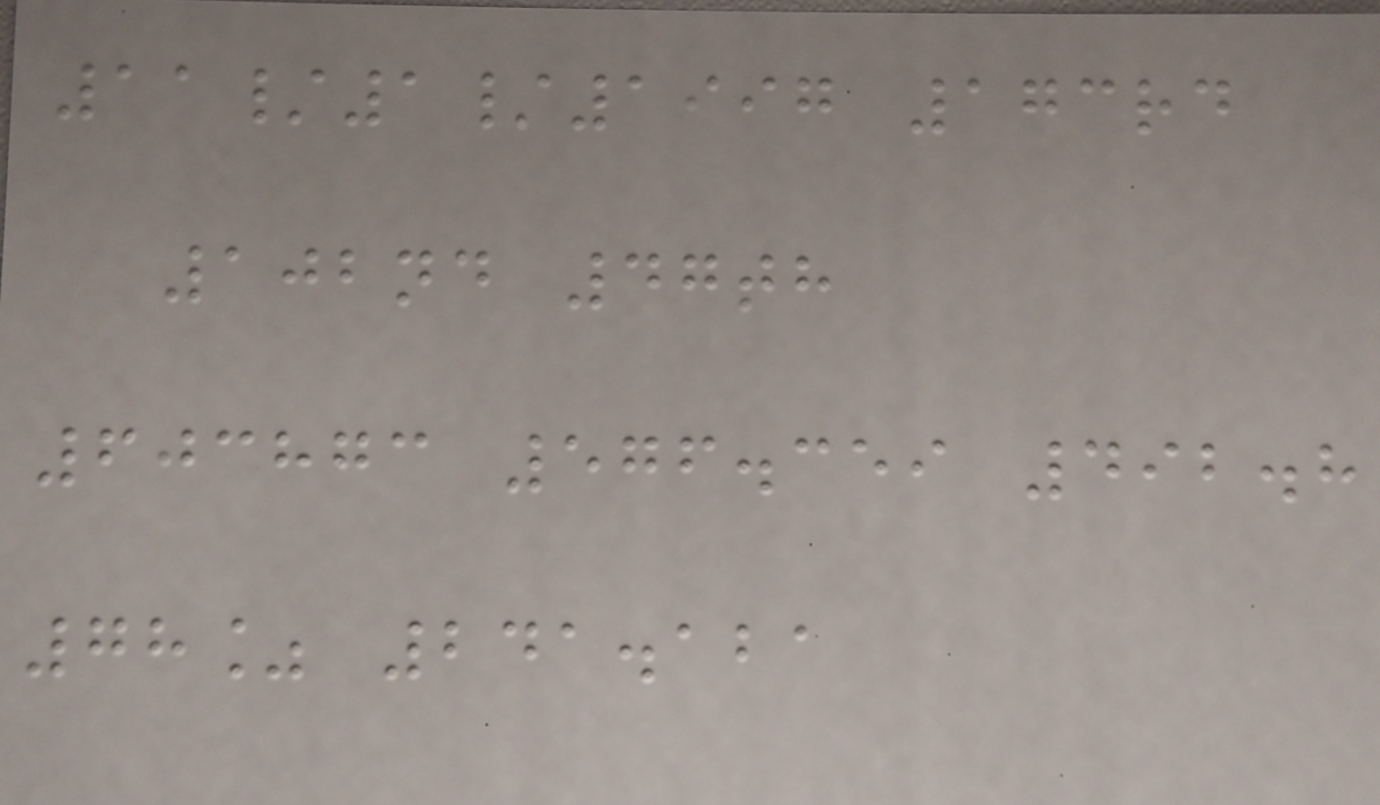11/1/1997 173rd
102nd 47th
603873 576.359 492.8
78% 241.121
